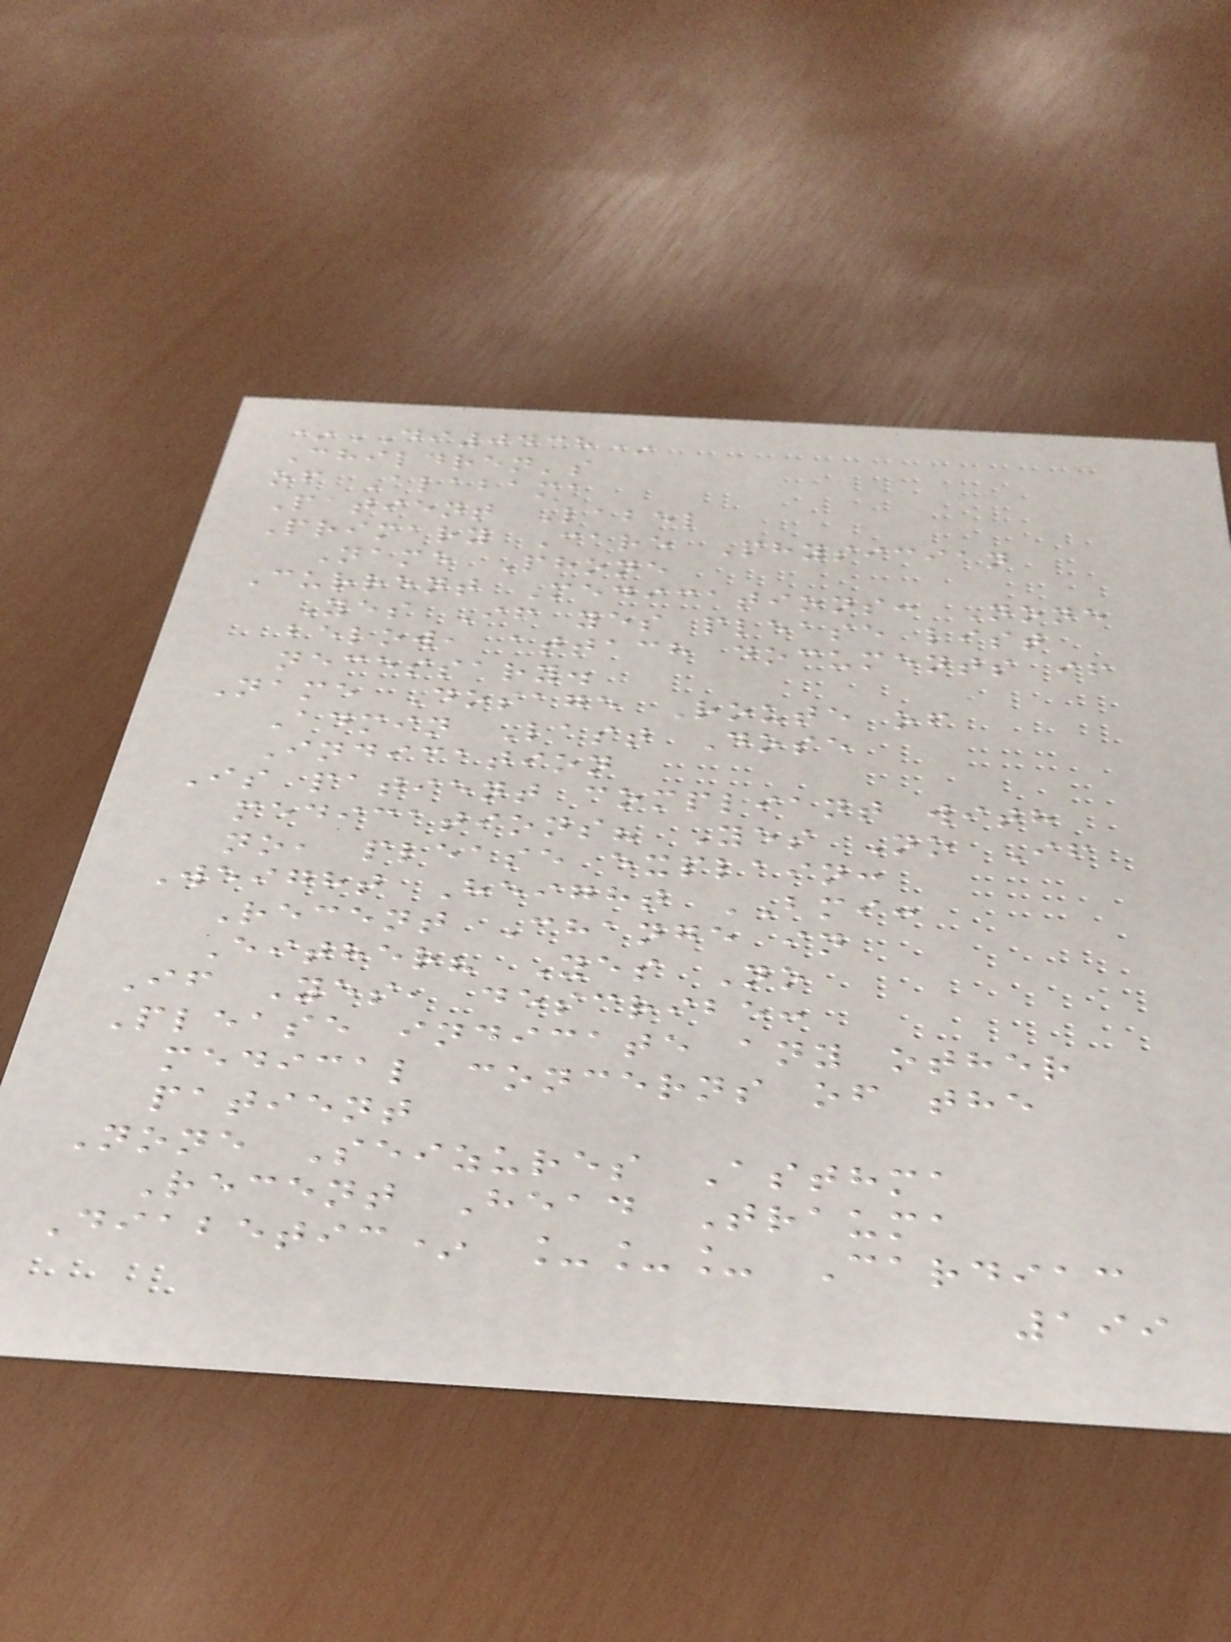*DI0438*
Children's
of Alabama
Patient Label
Primary Care Physician
Name Phone
Current Medications: None
Yes If yes please list
below, attach documents if
necessary.
Name Dosage Route of
Admin Last Dose
Indication
Is patient compliant with
medications? Yes No If
no, please explain:
Weight Height BMI:
Recent Change in
Either? Yes No
If Yes, describe:
Please indicate any other
medical concerns of the
patient
None Seizures Asthma
Recent Head Trauma
Diabetic* ___ Cardiac
199
